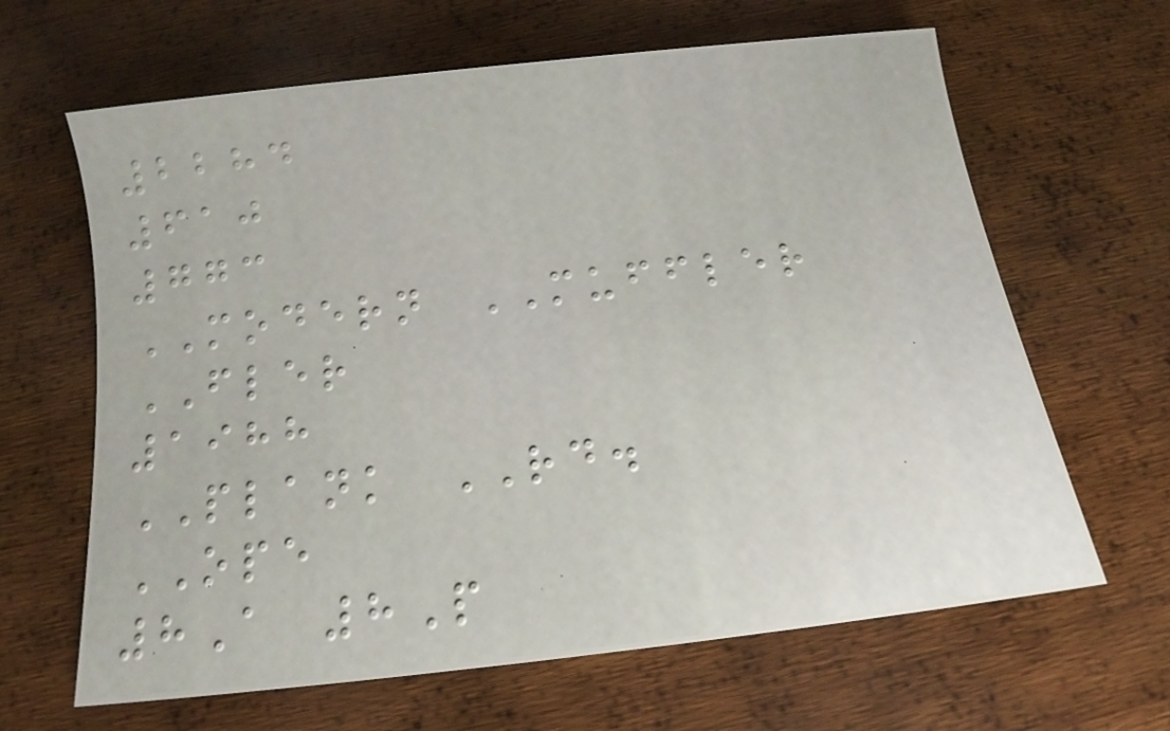2284
610
773
MODERN MUFFLER
FLER
1988
PLANK RD.
OPE
8A 8P
